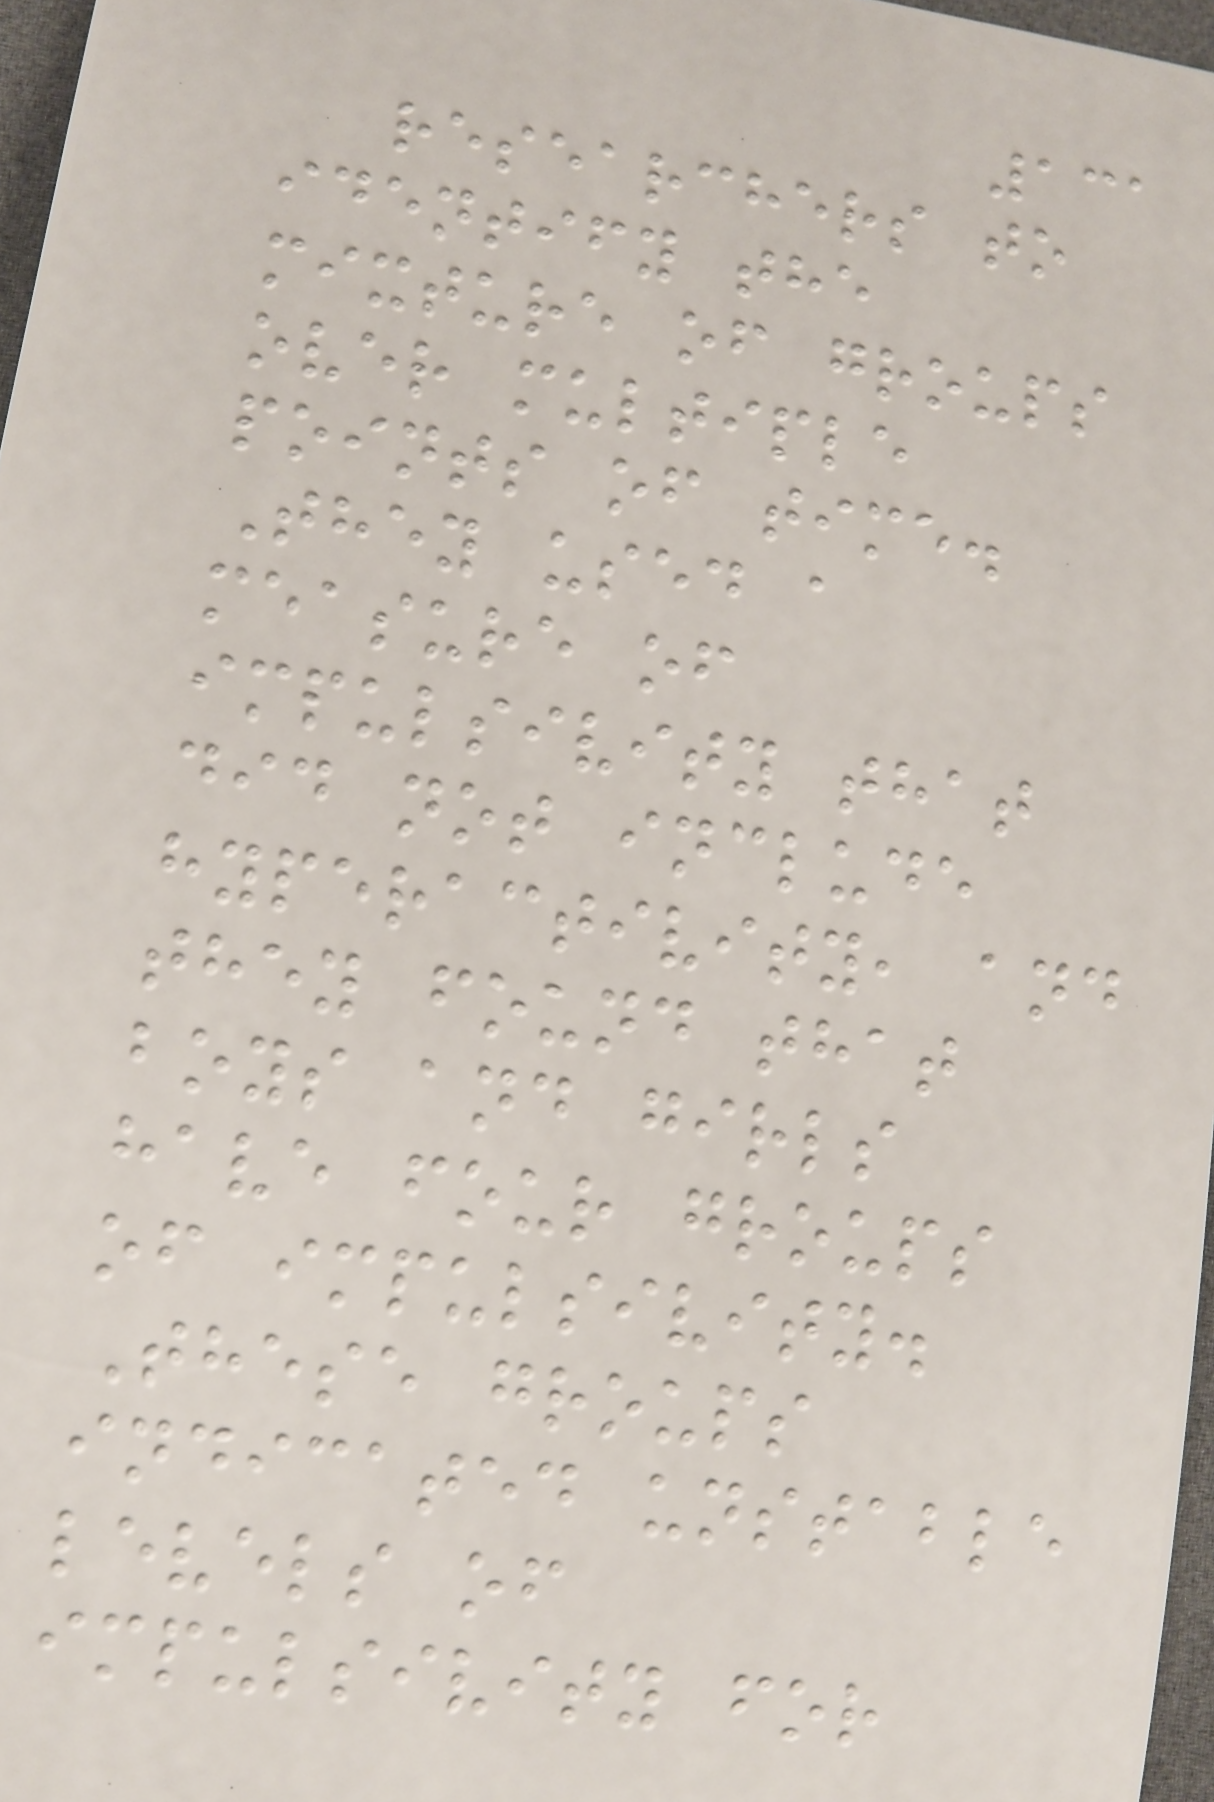131
researchers to
identify the
mixture of groups
over multiple
points of time.
They used a
measure of
impulsivity that
did not include
hyperactivity, and
they found that
boys and girls
have four groups
of impulsivity.
These groups
indicated unstable
levels of
impulsivity for
